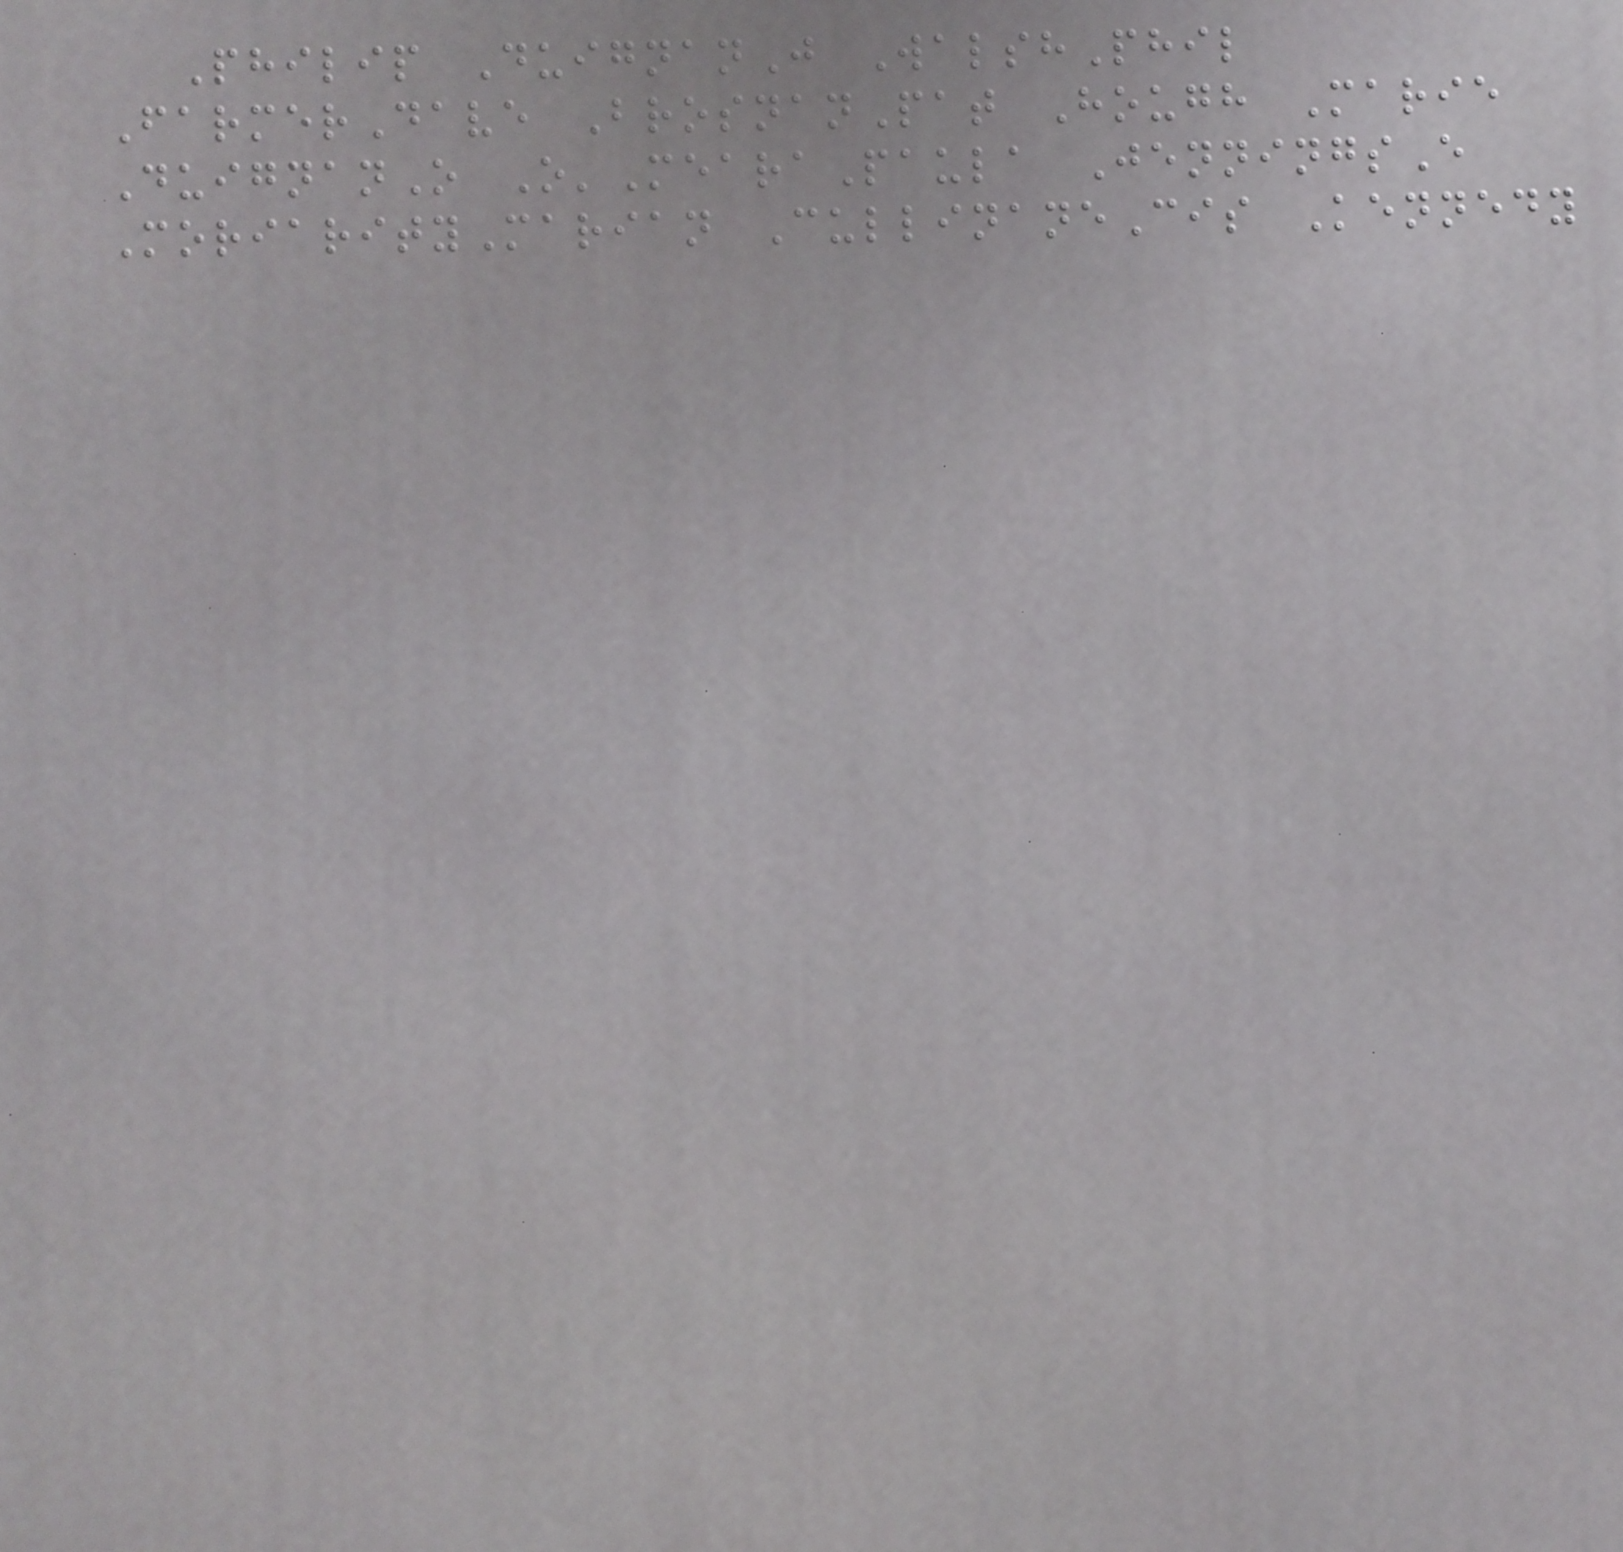Philip DuignanJ WalshPhil
FarmerDave BrosnanPat Hough Marie
DuignanO O'MearaPaula JenningsE
MoriarityMarian CullinaneCis Kennedy
